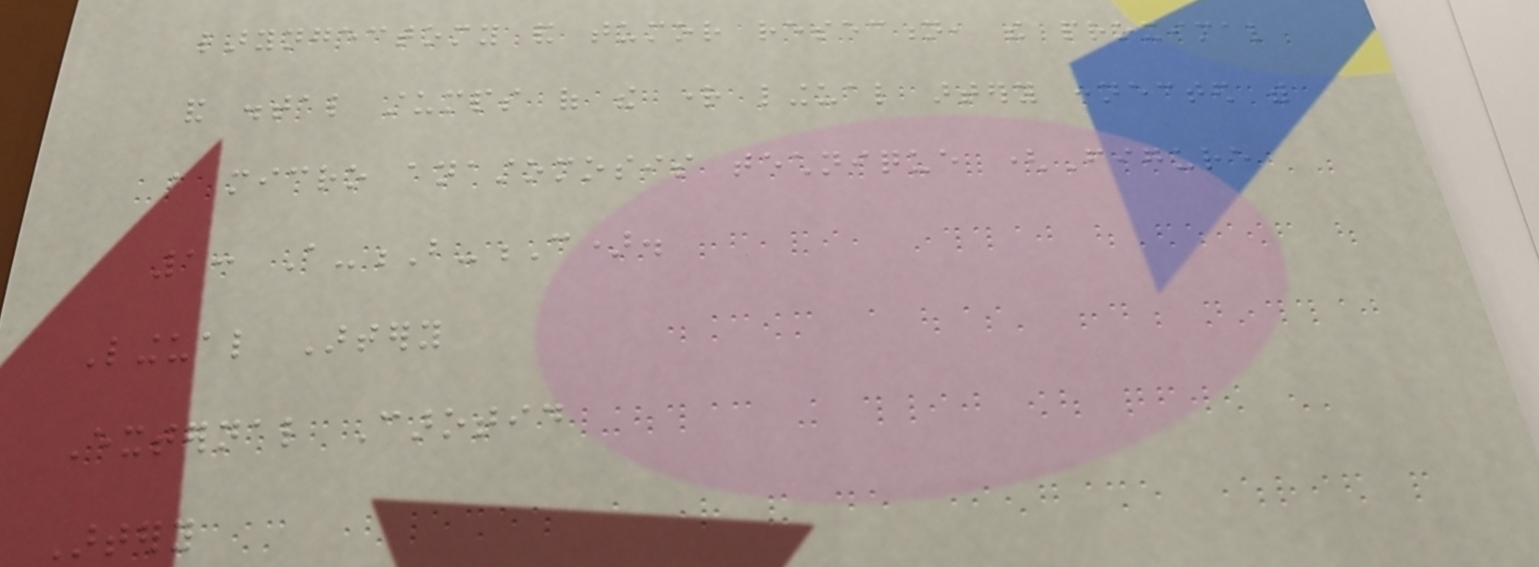laryngectomy and tumor resection, the proximal
and distal stumps of the right lingual artery connected with
a micro anastomosis technique (Figure
1: A-B-C).
Lingual Artery
External Carotid
Artery
